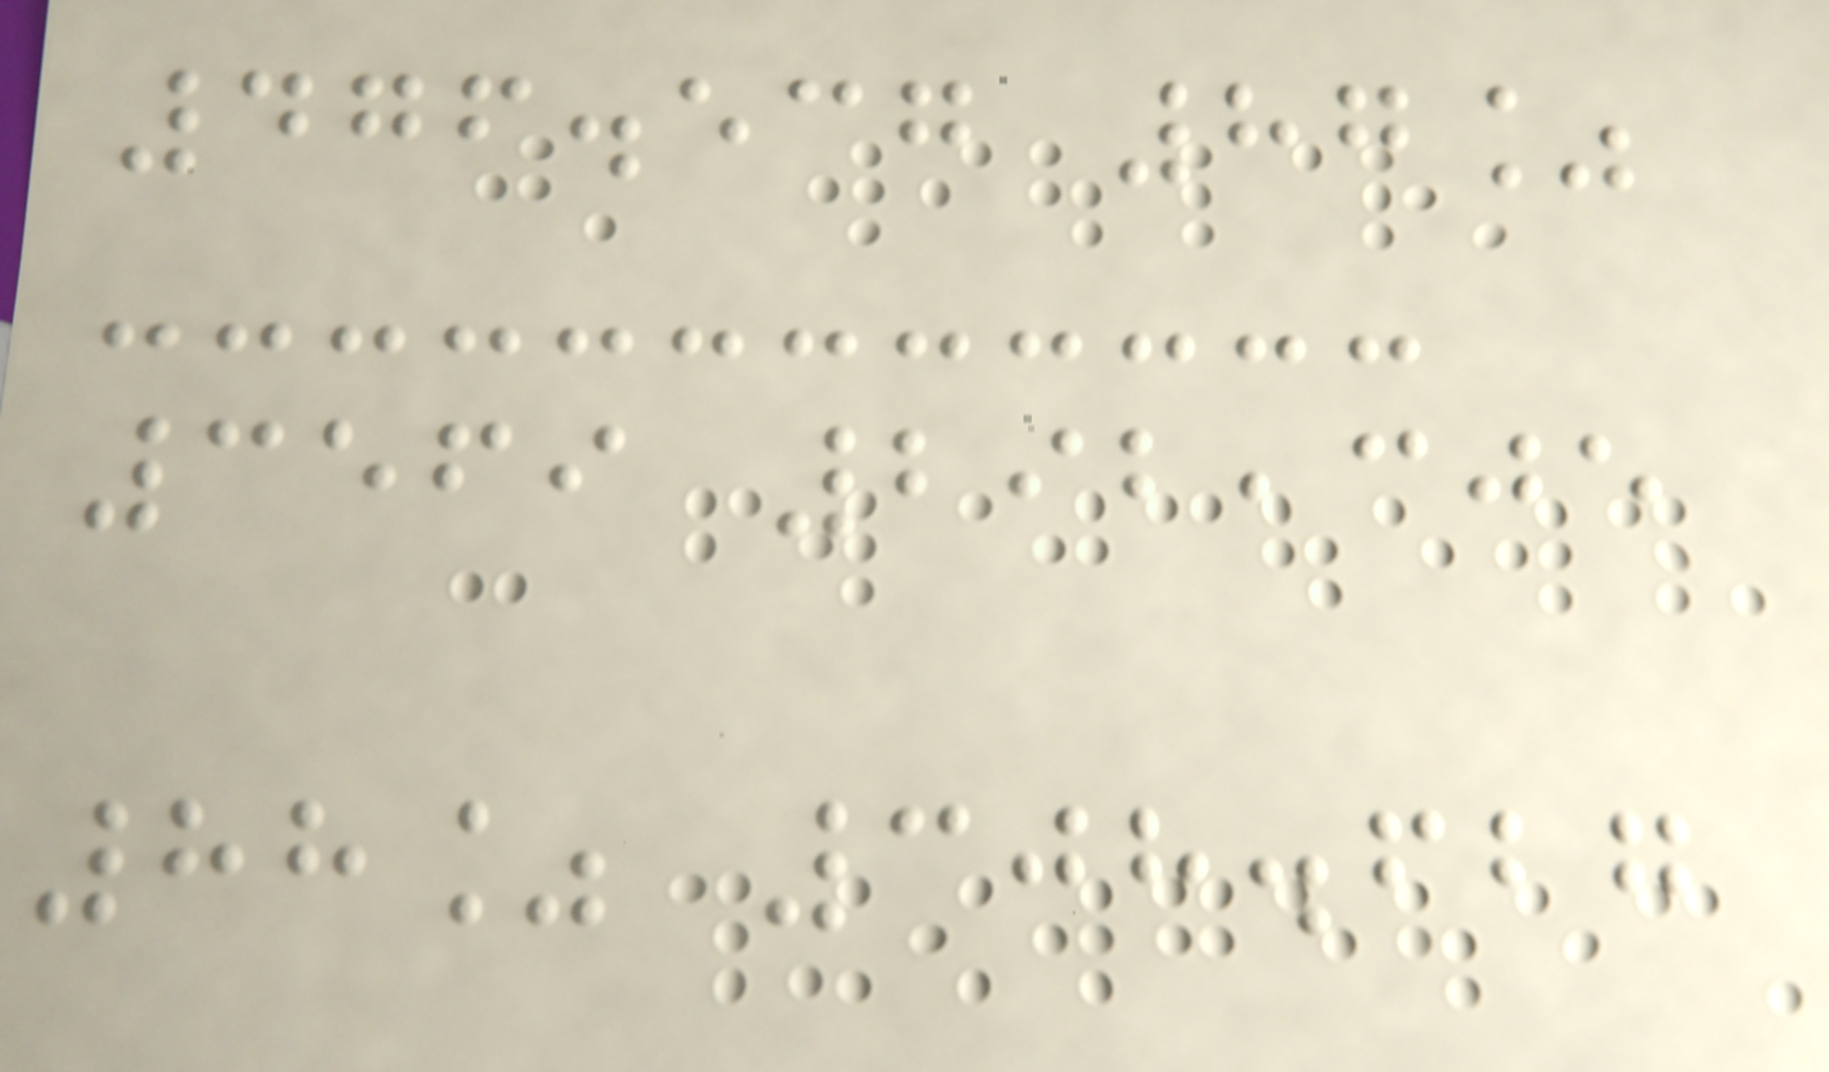476.537 87%
3569 292,305
88% 308.627
